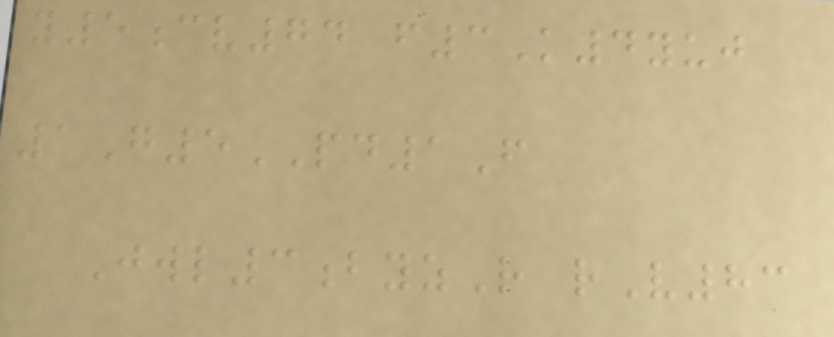y5cv74 f3K4yuj
1G5PD1F
Jwl3byzR rV83
